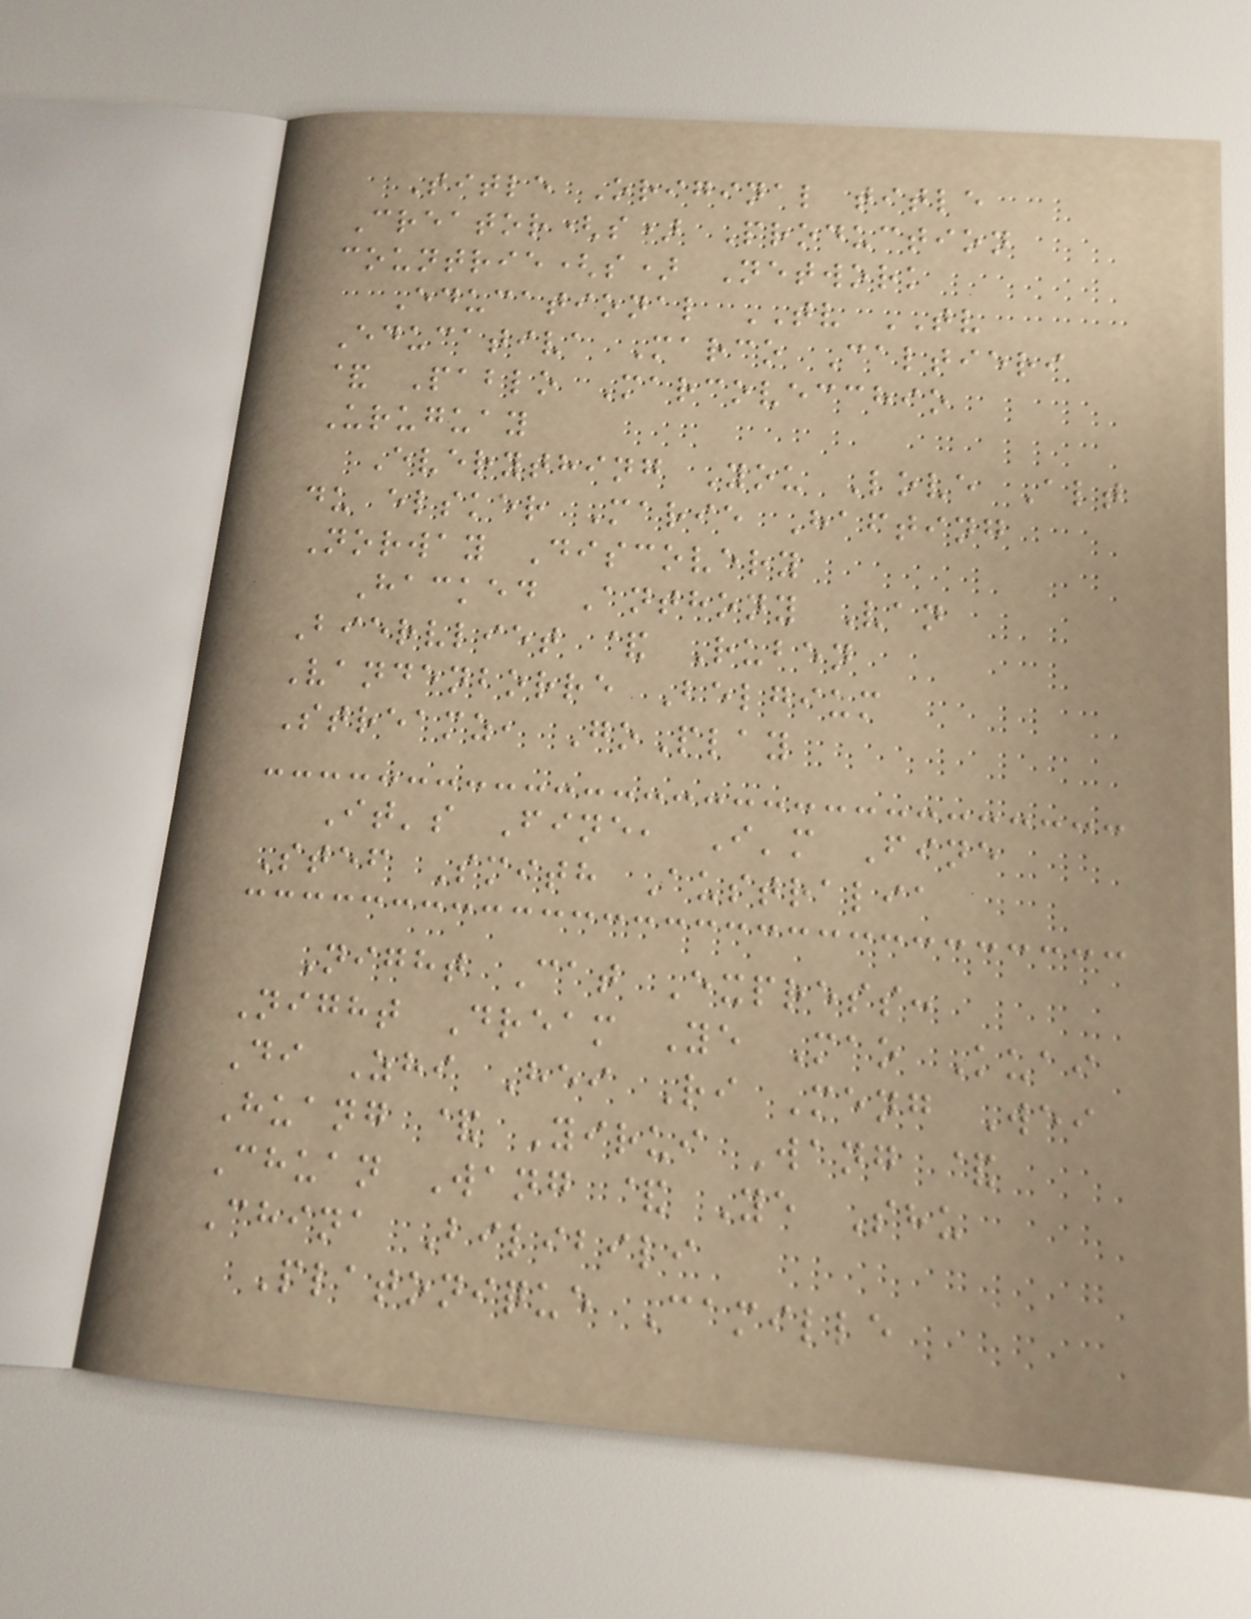Title Original title
Creator(s) Production
countrie(s) Network
Educational TV TV
Educativa Marco Caltieri
& Pablo Marcovecchio
Uruguay
Everything You Love Alt
du elsker Marie Hafting
Norway Discovery
Hacked Anthony Van
Biervliet & Ruben
Vandenborre Belgium
Streamz, GoPlay
It's Fine, I'm Fine
Stef Smith Australia
Night Cat Express:
Night Dream Ye Mao Kuai
Di Zhi Hei Ri Meng Wei
Huang & Yirui Wang &
Chuan Wang & Ye Shu
China Bilibili
Platonique Camille
